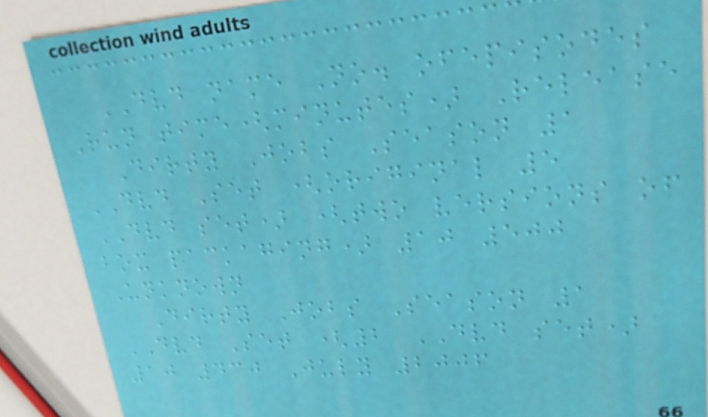DVD name No. ofepisodes
Run time(minutes) Release
Dirty Jobs Season 1
DVD Set (original 5
DVD set) (two versions of
box packaging) 10 500
Unknown
Dirty Jobs Season 1
DVD Set (2 DVD set)
10 430 July 2006
